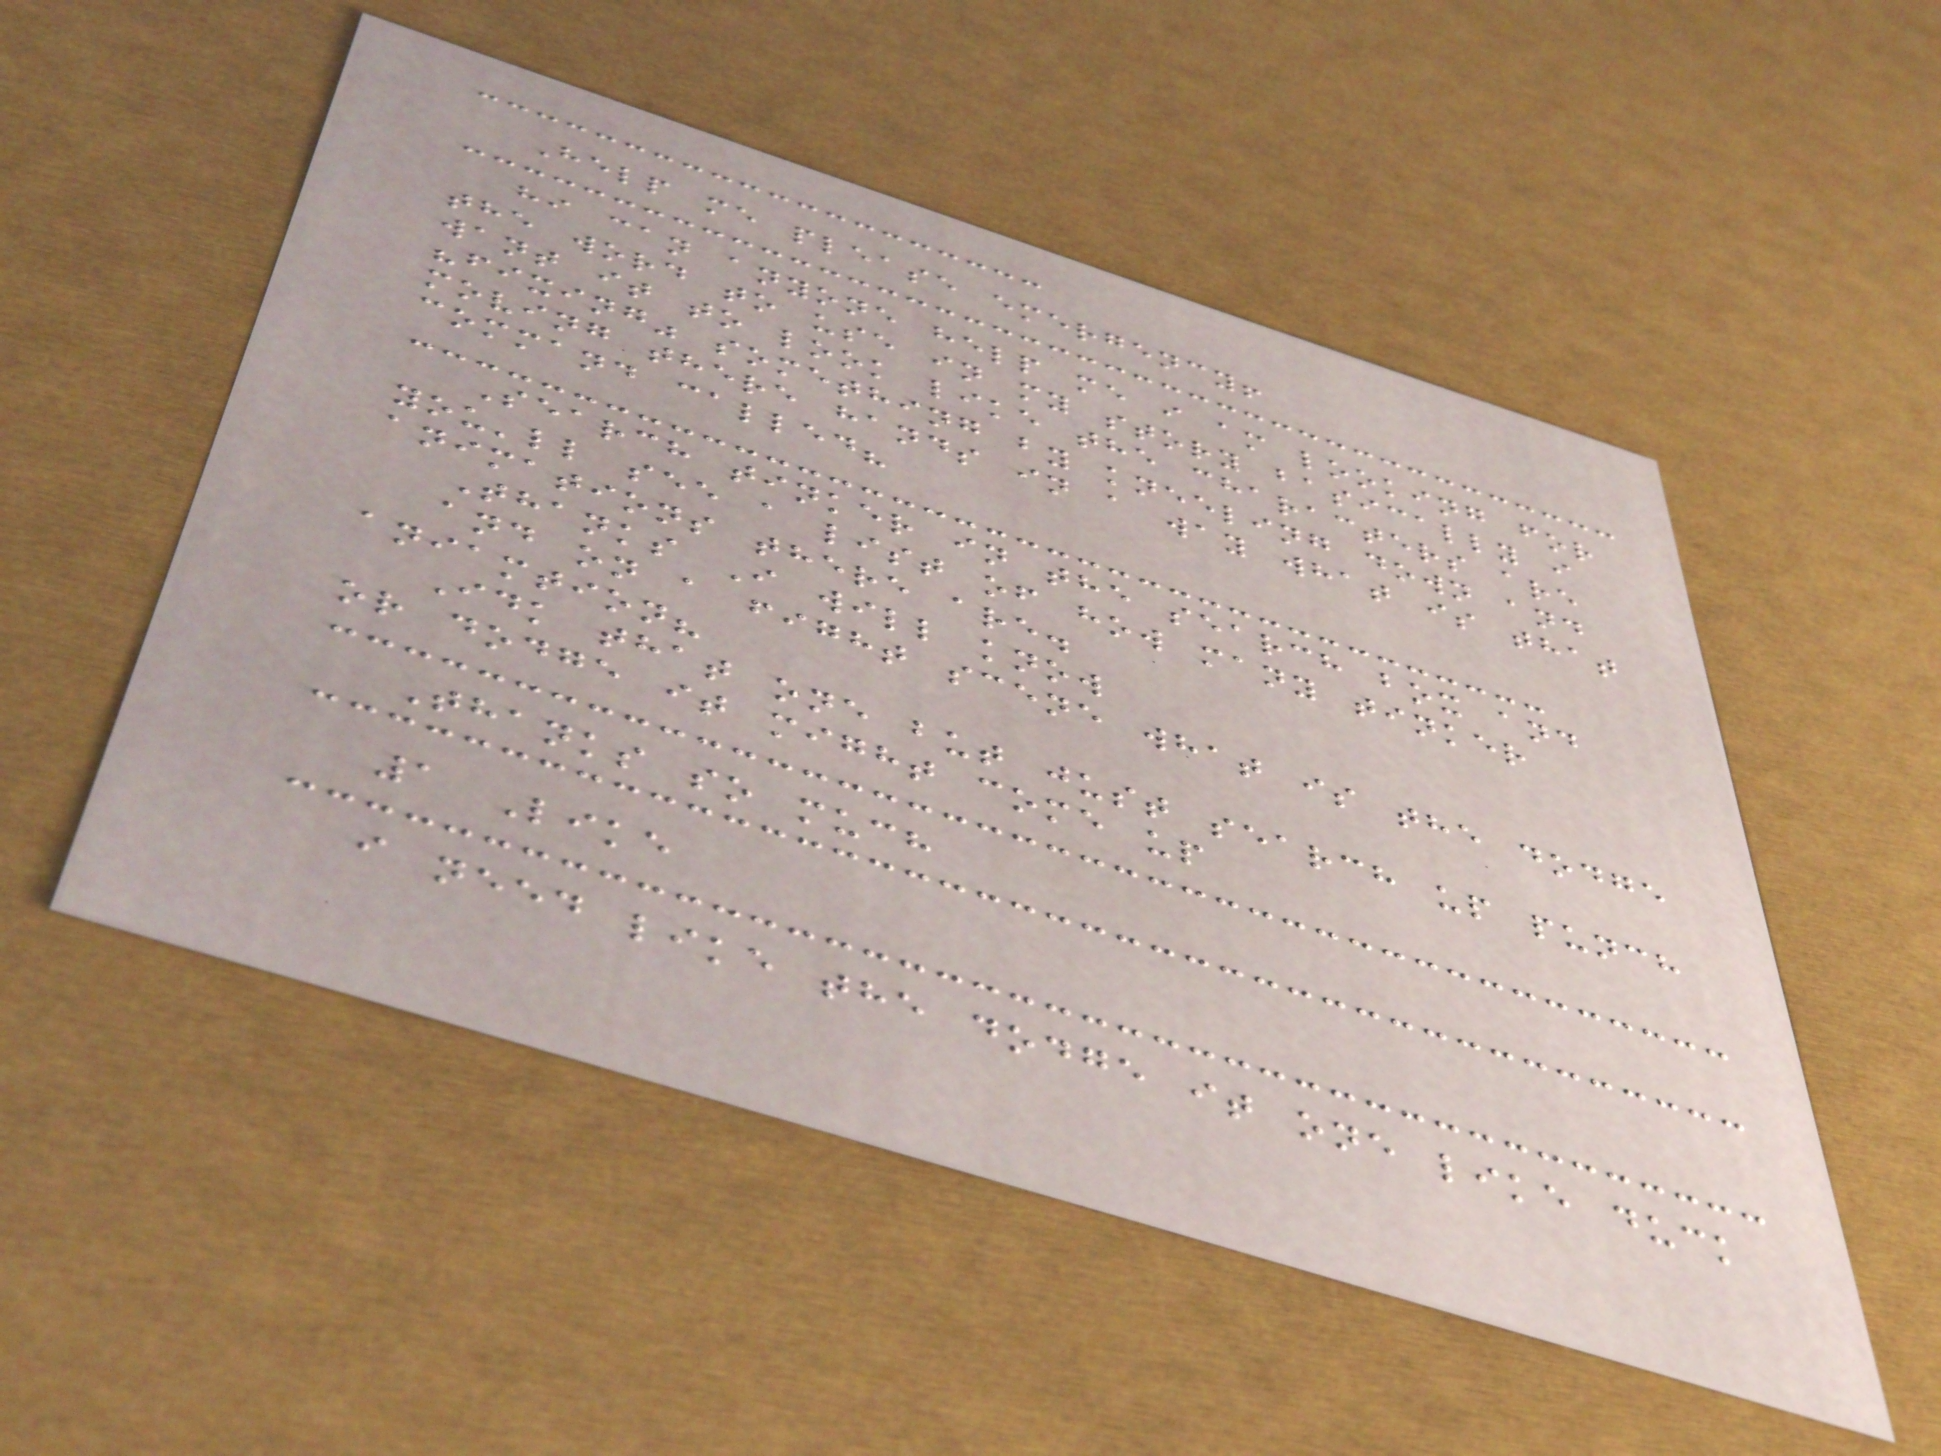Help me please emergency!
hi can anyone help me i am looking for
the word to use in my story basically i
want it to look like the characters are
"fixing" something by kneeling down and
moving there hands in a way what is that
command called?
Search tinker in the search box and
you'll see a list of how many tinker
animations there are.
Thanks I will know
and on a fight scene what is the dodge
aniamtion?
Idk that one but just search up punch
or dodge it might come up
Thanks so much
1 Like
i need like the dodge it one like duck
